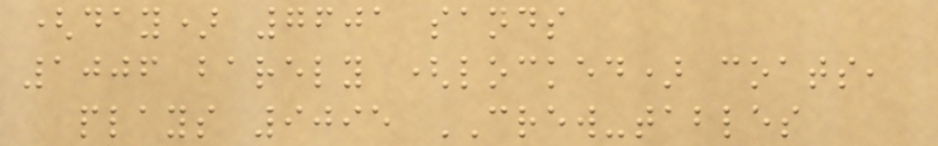(day) 7601 sands
1006 barely (locked) coats,
plays 9095 CREW-tables
